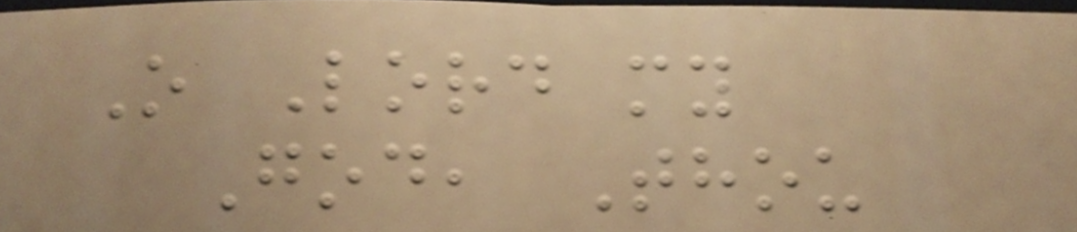O Lord my
God, Thou
